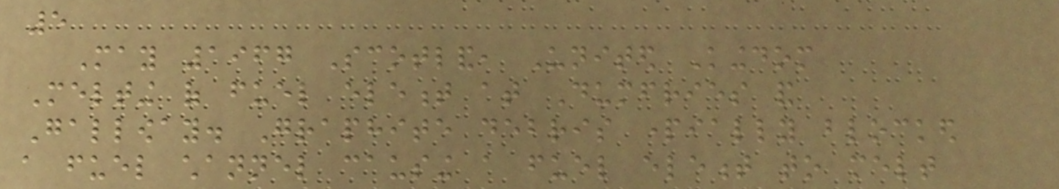5
May 1967 Scotland, United Kingdom
Melting of fuel element at Dumfries and
Galloway. Graphite debris partially blocked
a fuel channel causing a fuel element to melt
